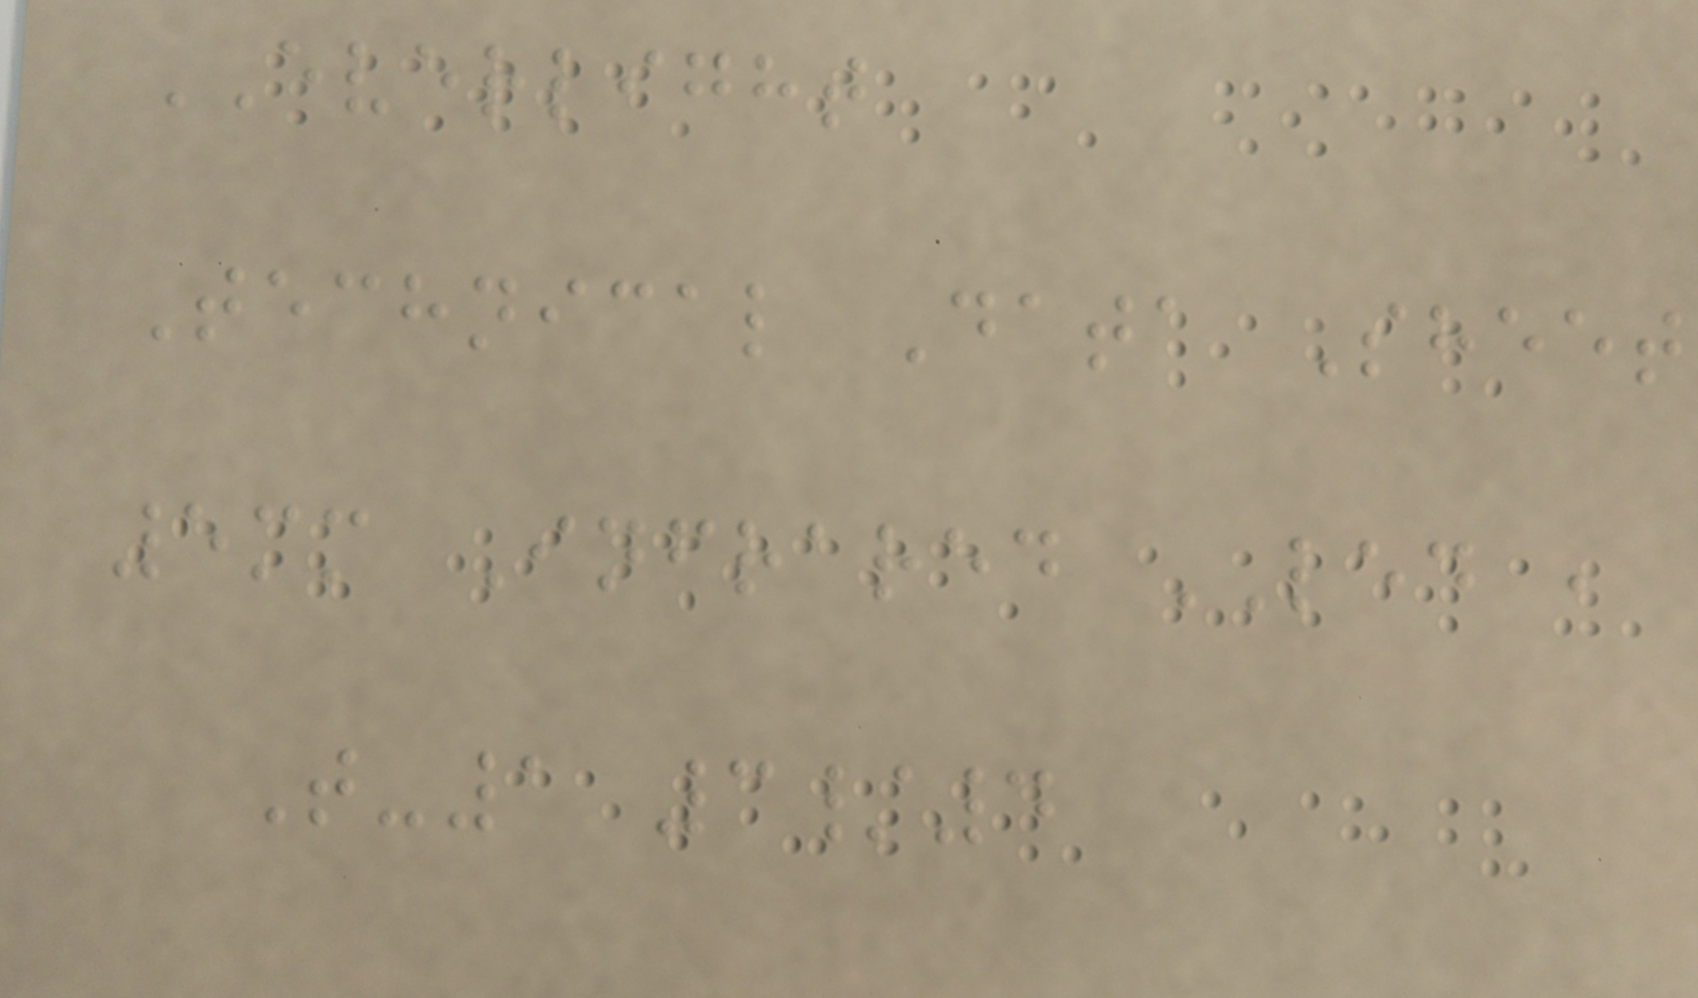EVERLIGHT
Technical Data Sheet
5mm Infrared LED ,
T-1 3/4
